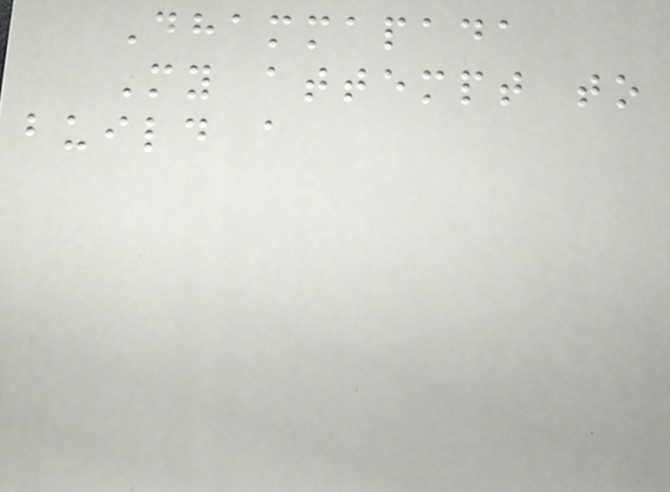Dhammapada
My attempt to
build a
